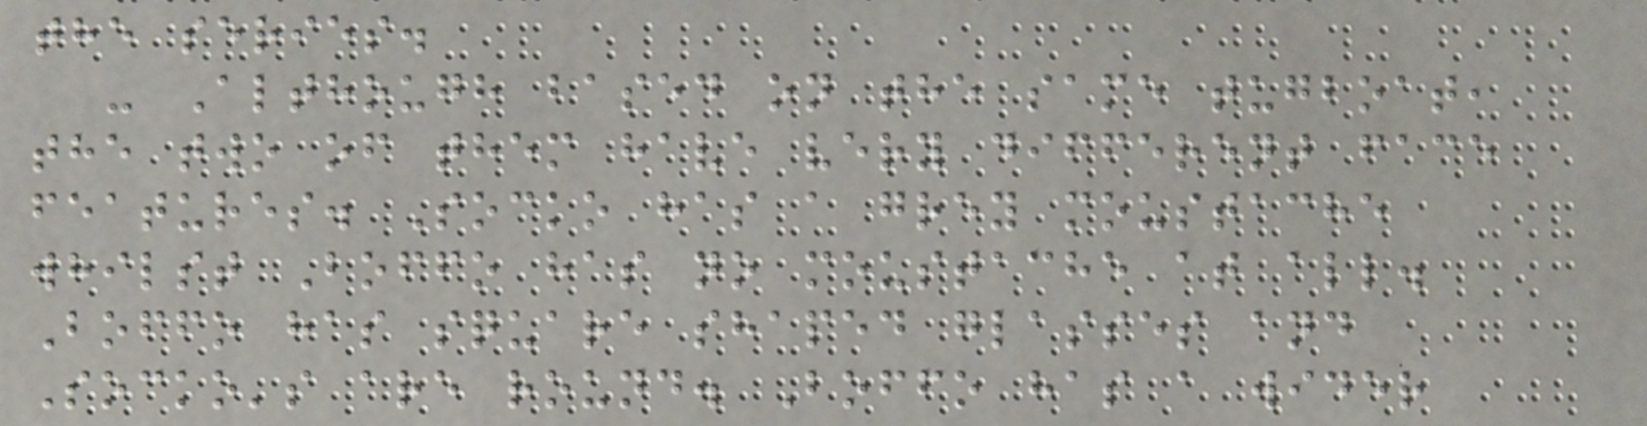the series.
- Although based on the same tugboat,
the two of them have very different face
features. Socko has a grey moustache
whilst Boffo has no moustache at all.
Boffo has square shaped glasses and
Socko's are round. Boffo has a wider
